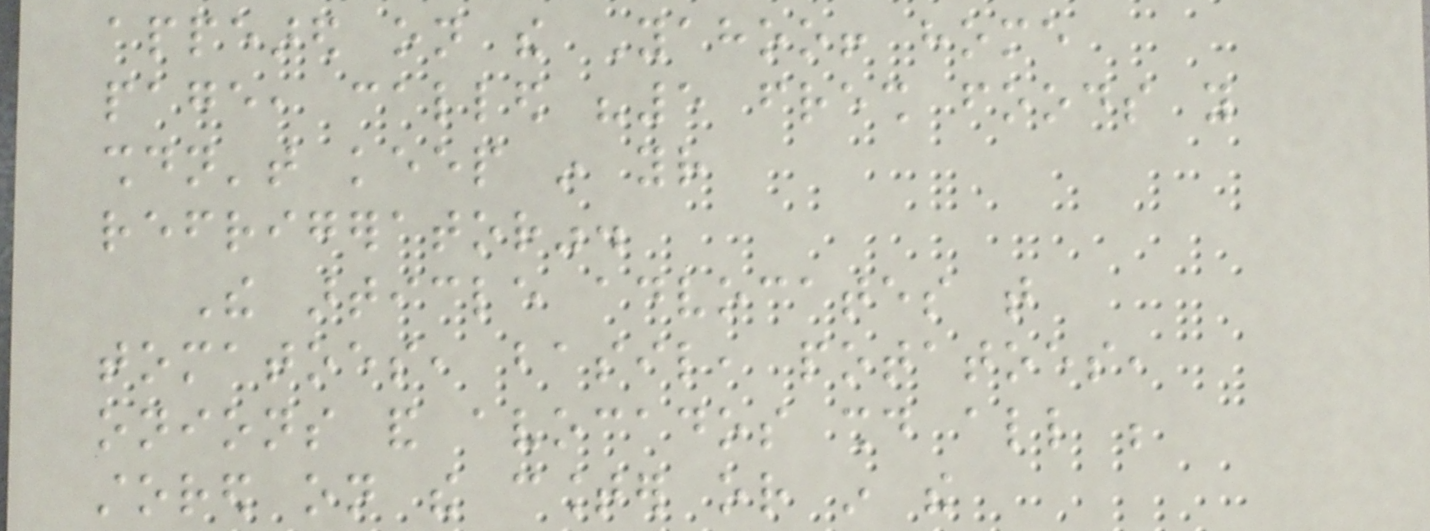appeared on the Yahoo! home
page, called "5 fresh foods you
shouldn't keep in your
refrigerator".
The article advocates that
tomatoes, basil, potatoes,
onions and avocados should all be
stored on the counter or in the
